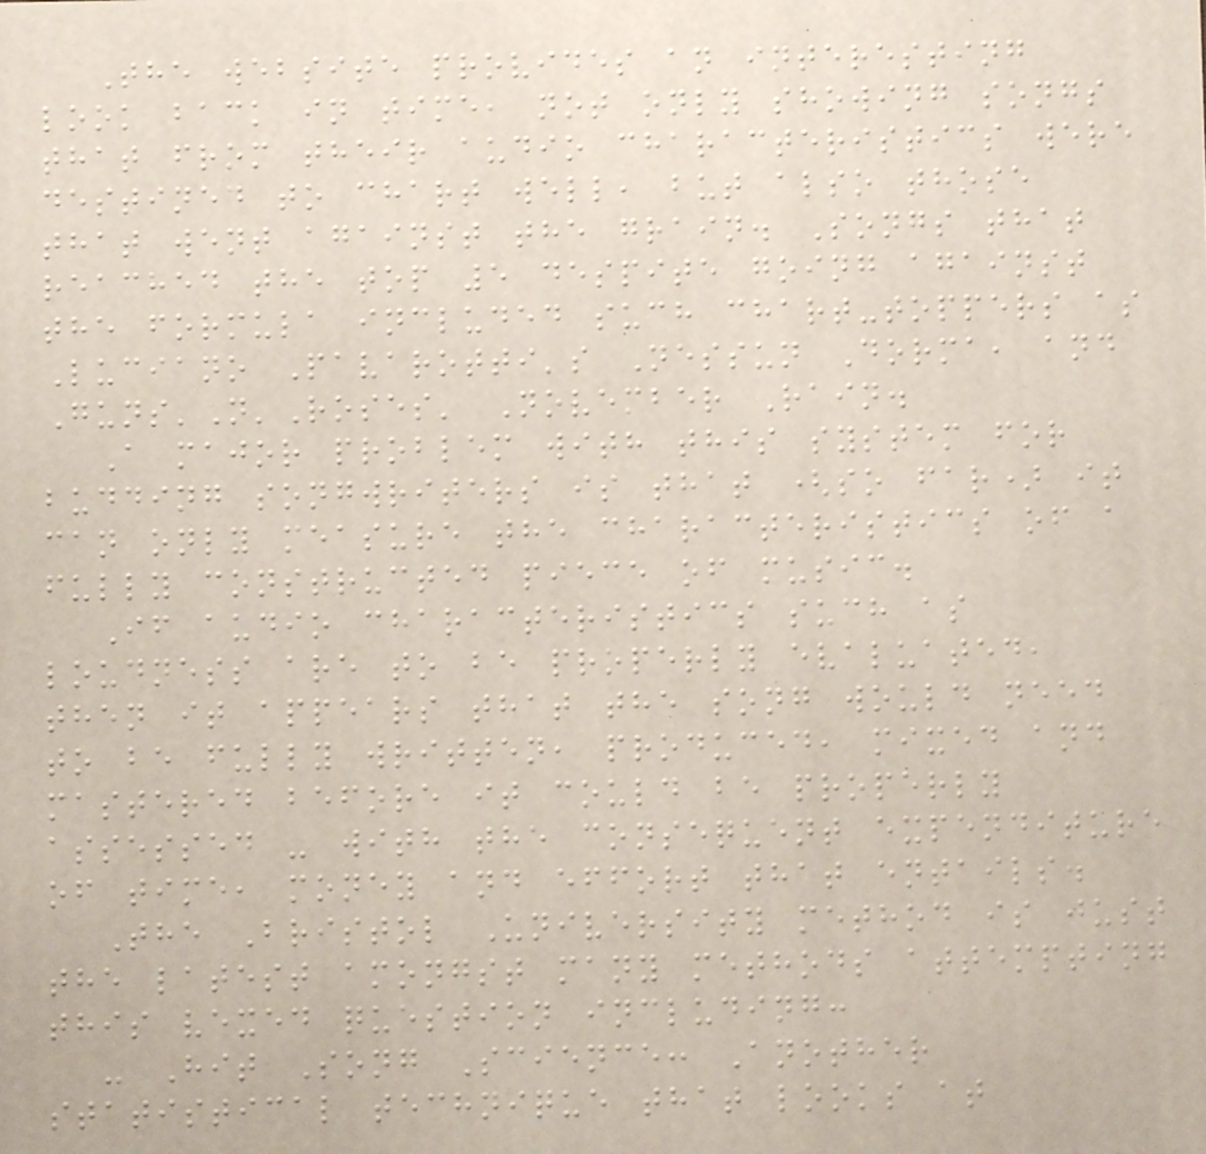The website provides an interesting
look back in time, not only showing songs
that from their audio characteristics were
destined to chart well, but also those
that went against the grain. Songs that
reached the top 5 despite going against
the formula included such chart-toppers as
Luciano Pavarotti's Nessun Dorma, and
Guns'N'Roses' November Rain.
A major problem with this system for
budding songwriters is that (so far) it
can only measure the characteristics of a
fully constructed piece of music.
If audio characteristics such as
loudness are to be properly evaluated,
then it appears that the song would need
to be fully written, produced, mixed and
mastered before it could be properly
assessed - with the consequent expenditure
of time, money and effort that entails.
The Bristol University method is just
the latest amongst many methods attempting
this vexed question including:
- Hit Song Science: Another
statistical technique that looks at
